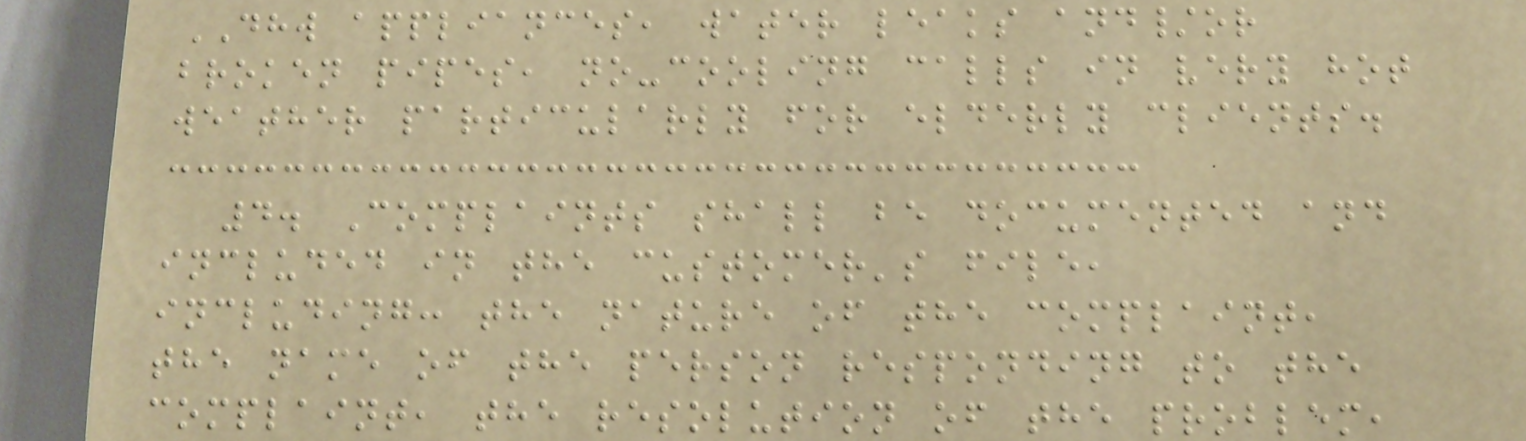DHW appliances, water leaks and/or
broken pipes, no-cooling calls in very hot
weather particularly for elderly clients.
4. Complaints shall be documented and
included in the customer's file,
including: the nature of the complaint,
the name of the person responding to the
complaint, the resolution of the problem,
